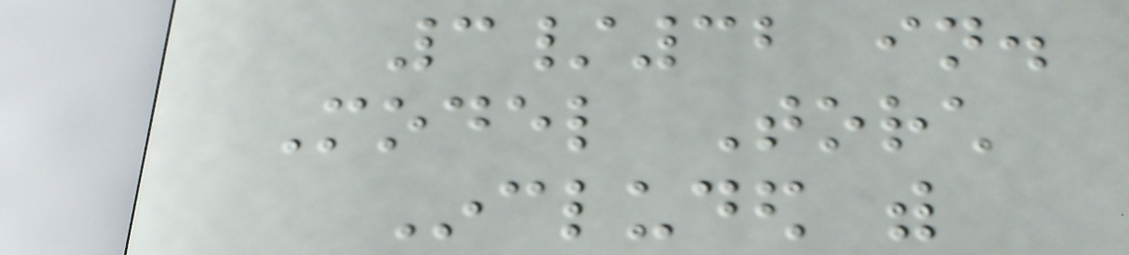3/32 in.
Model Torch
Included with
